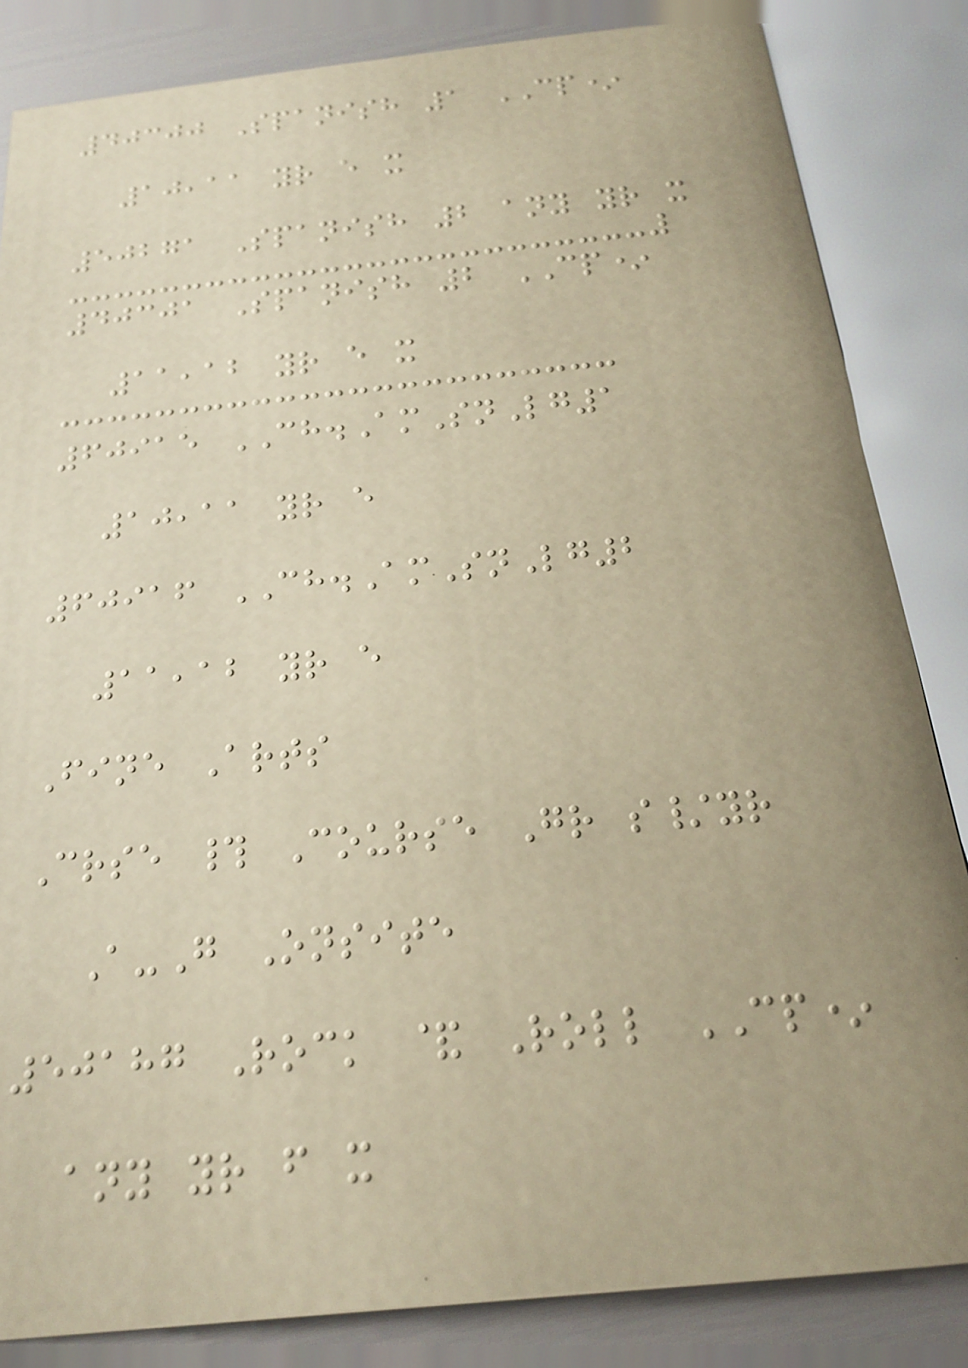40300 Spanish 1 CP*
10,11 yr e x
50271 Spanish 2 any yr x
40301 Spanish 2 CP*
11,12 yr e x
60915 CH.AmSnLg1
10,11 yr e
60916 CH.AmSnLg2
11,12 yr e
Fine Arts
Crse # Course Gr s/yr
A-G Onsite
50187 Rock & Roll CP*
any yr f x
